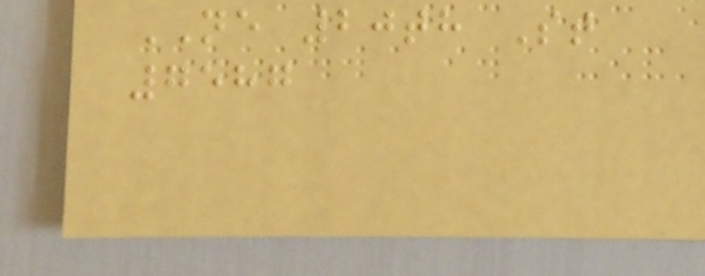NE 20th St
7587
